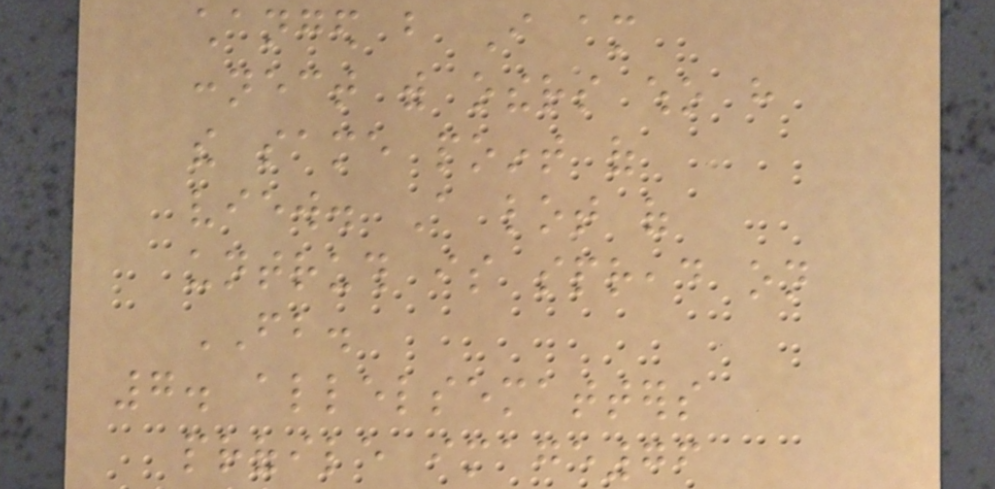changed but I am
connect with others who have
the same point of
view. A lot of
untruth is spread on
FB.
7. allelsematters
profile image76
